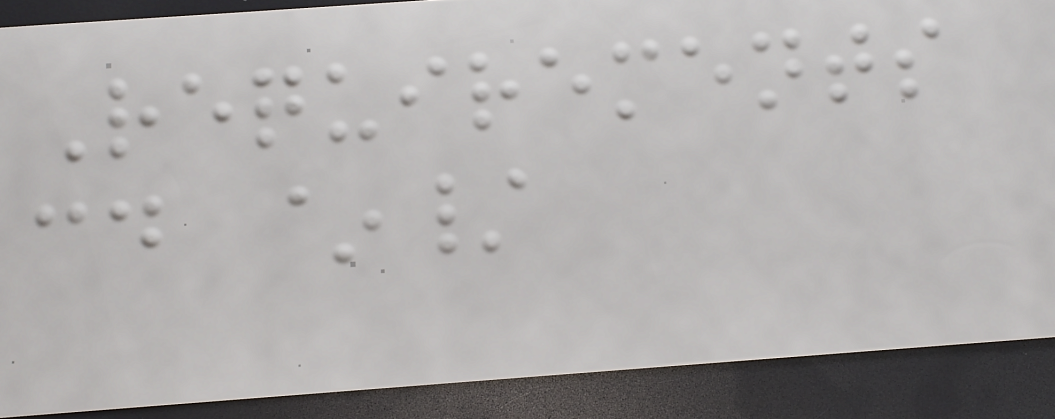Requirements
cd ~/
